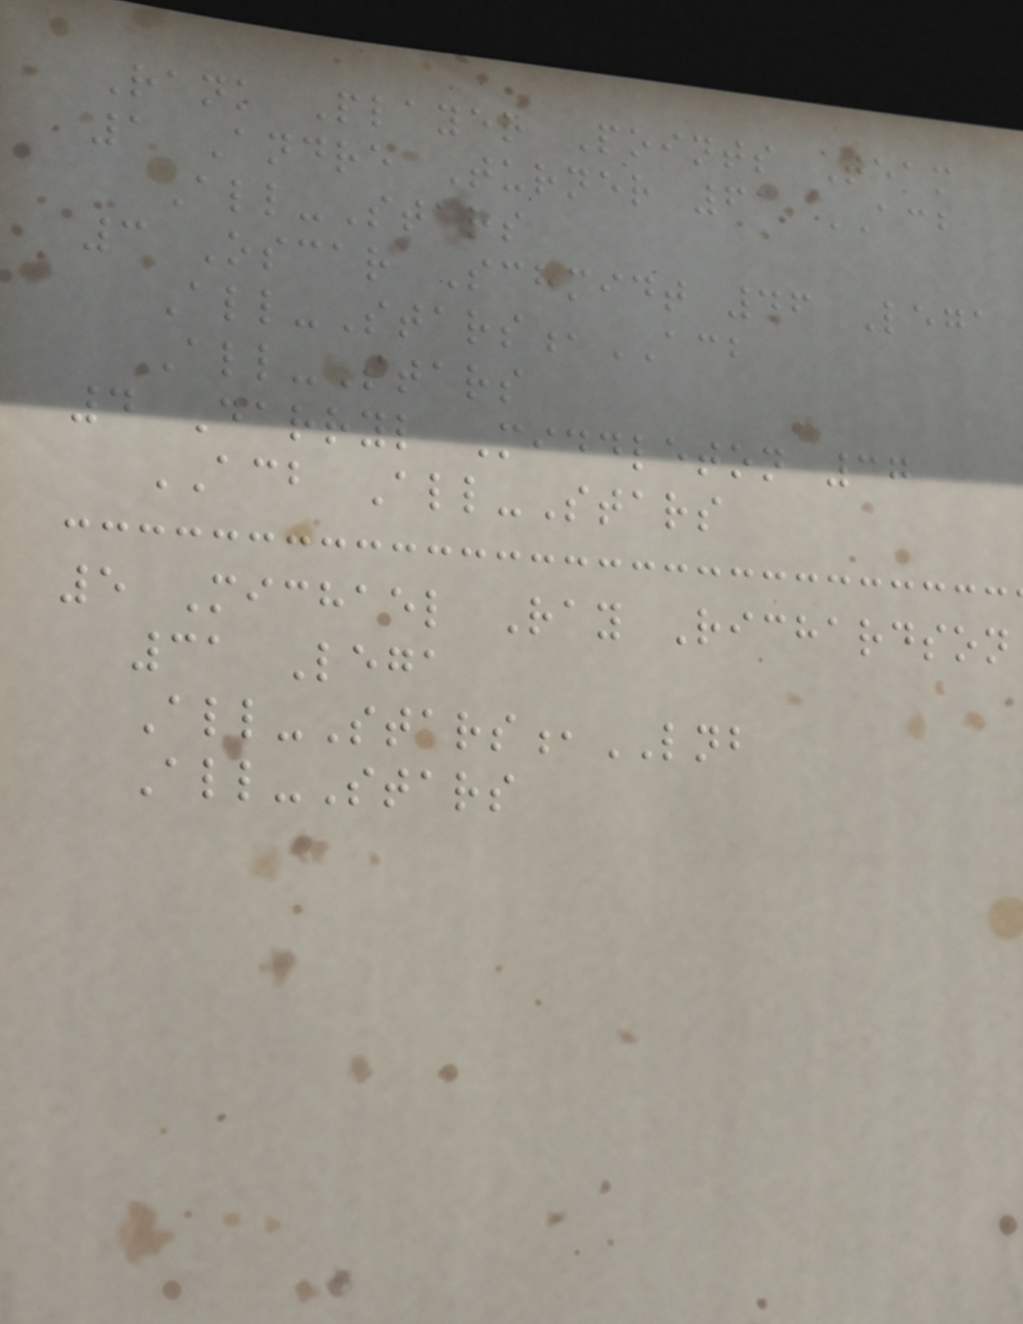Rank Player Points Team
1 Andre Turner 61 ACB
All-Stars
3 Oscar Schmidt 46 Lega
All-Stars,ACB
All-Stars
4 Darryl Middleton 37
ACB All-Stars
5 Michael Ray Richardson
31 Lega
All-Stars,LNB
All-Stars
